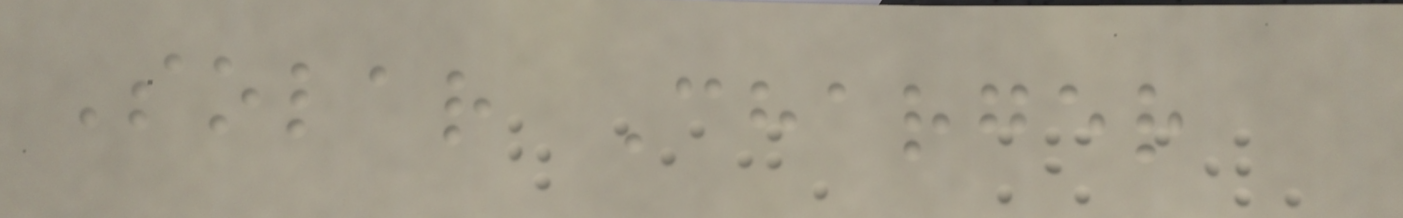Solar Charger
